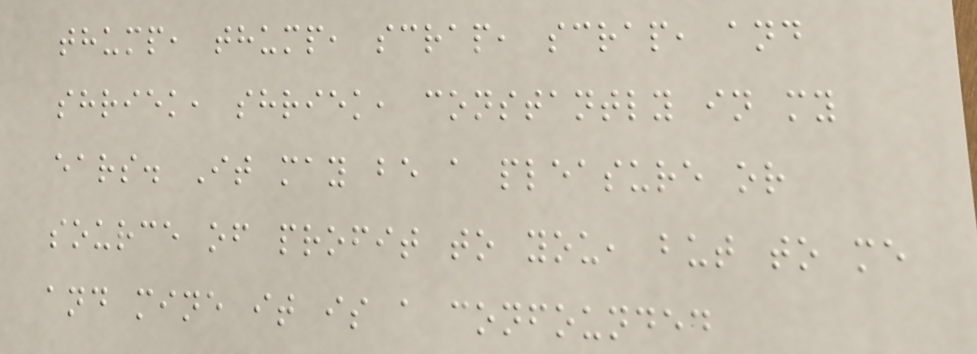thump, thump, scrap, scrap, and
shriek, shriek, constantly in my
ears. It may be a pleasure or
source of profit to you, but to me
and mine it is a confounded
